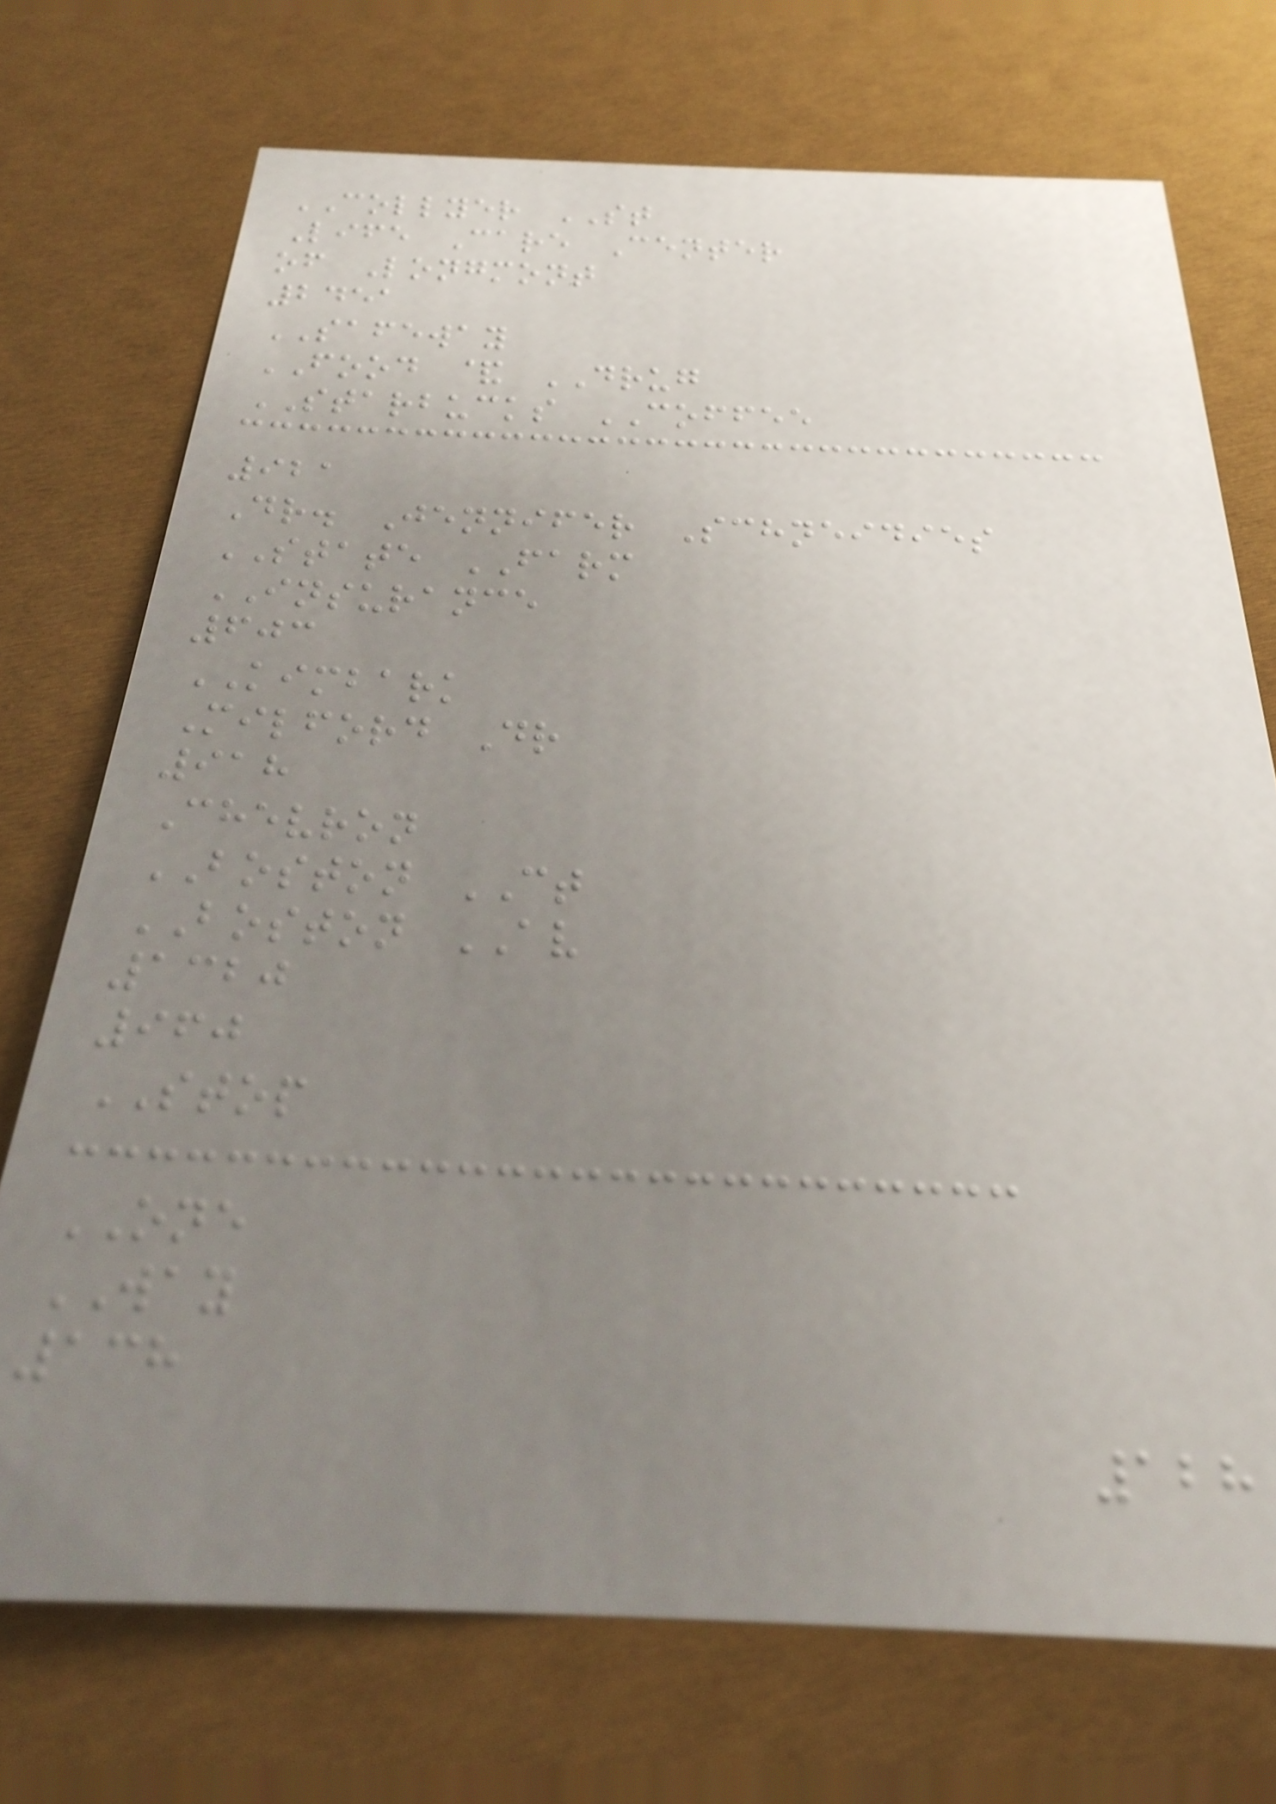COLLYER ST
Life Care Center
of Longmont
2451
SAFEWAY
FOOD & DRUG
STARBUCKS COFFEE
921
Dr. Jennifer Schneidies
STATE FARM
INSURANCE
603
KIMBARK
Milford Dr
918
Chevron
BOSTON CT
BOSTON AV
1320
960
STOP
ONE
WAY
138
128
